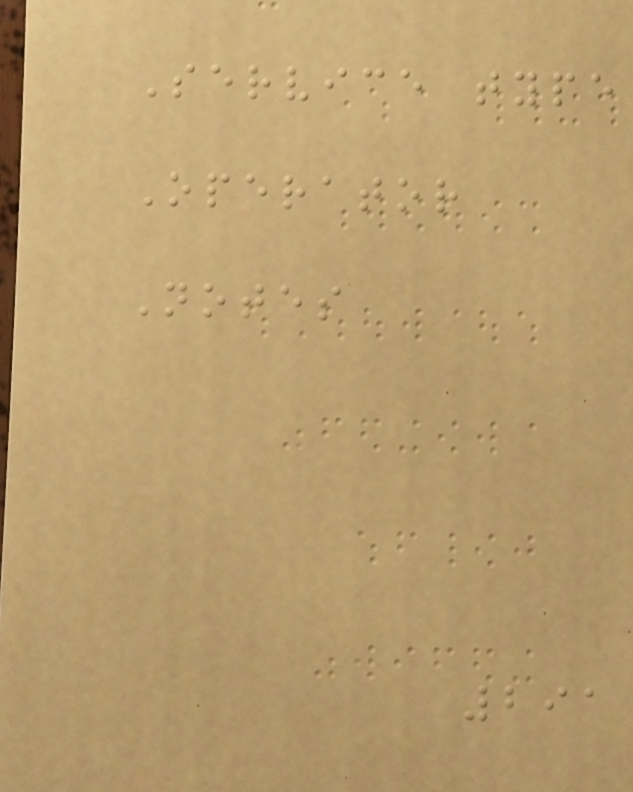Service type
Operator
Notes
291
